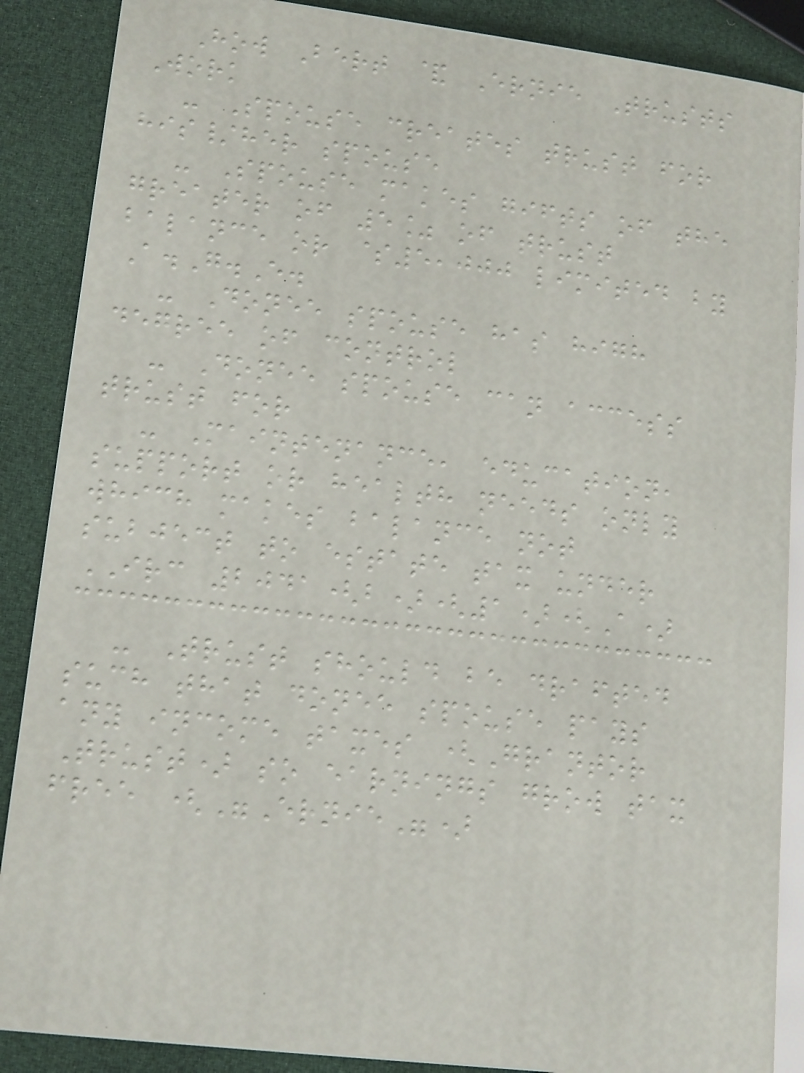How Bert & Ernie Trusts
Work
- Spouse creates trust for
his/her spouse
- Spouse makes gifts of the
greater of 5% of trust
balance or $5,000 limited by
A.G.E.
- Donee spouse has high
degree of control
- Donee spouse can access
trust for
- Maintenance, education,
support or health needs only
which makes balance not
subject to estate tax under
IRC 2041(b)(1)(A)
- Trust should be drafted
such that donee spouse pays
any income taxes (Grantor
Trust) so earnings grow tax
free ("Ernie")
